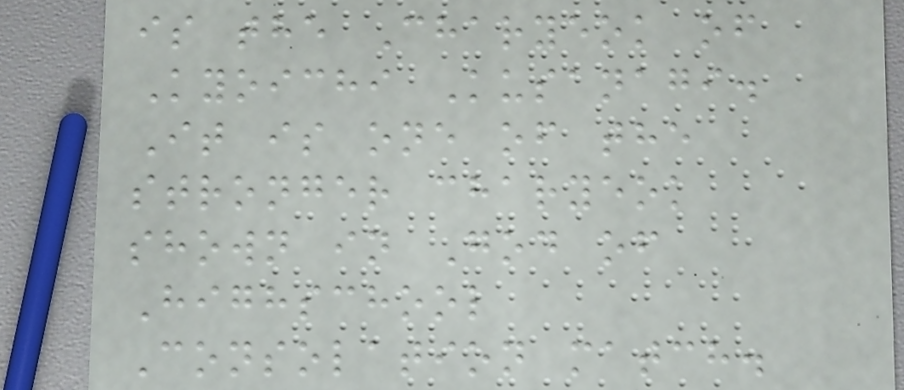is the Charyeok of
Kyoichi Kusanagi.
It is one of the
stronger charyeok
shown in God of
Highschool
Consolation match.
